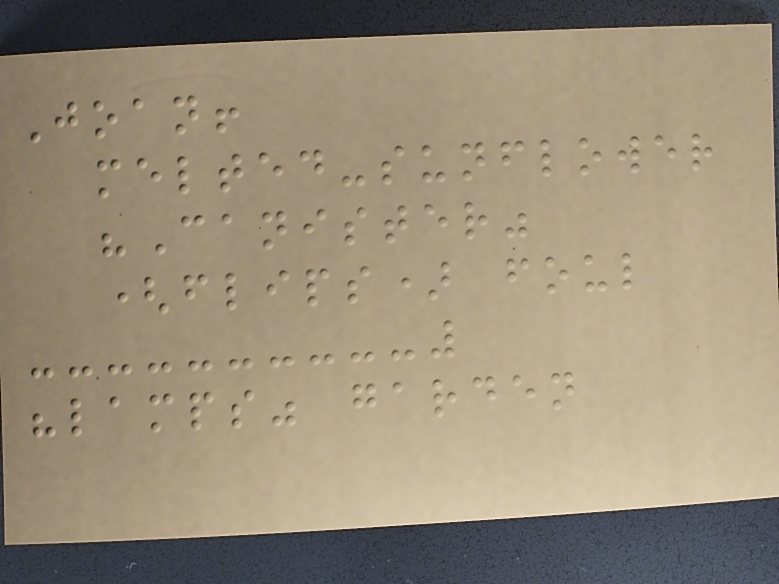Joan!
melted-sunflower
"Canister"
(flips) foul
"lamps" garden
